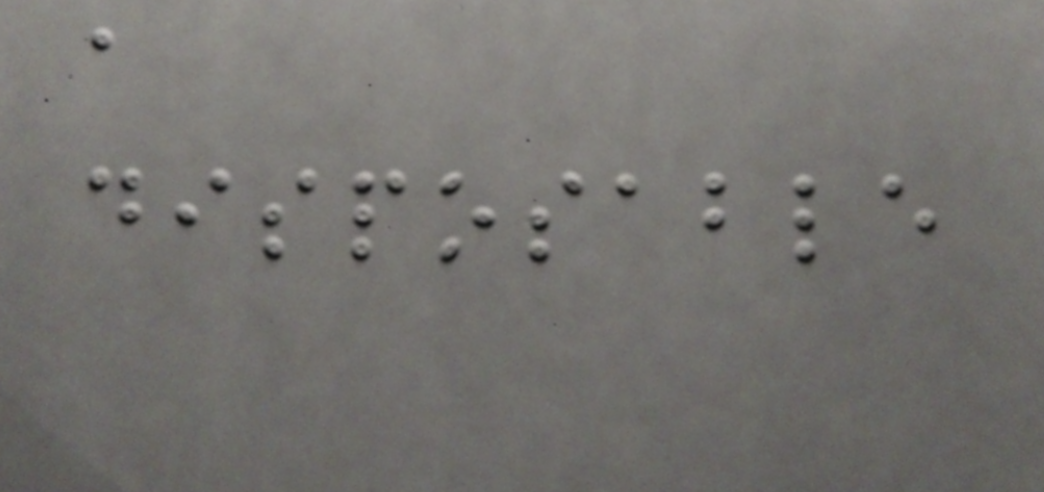a
disposable
